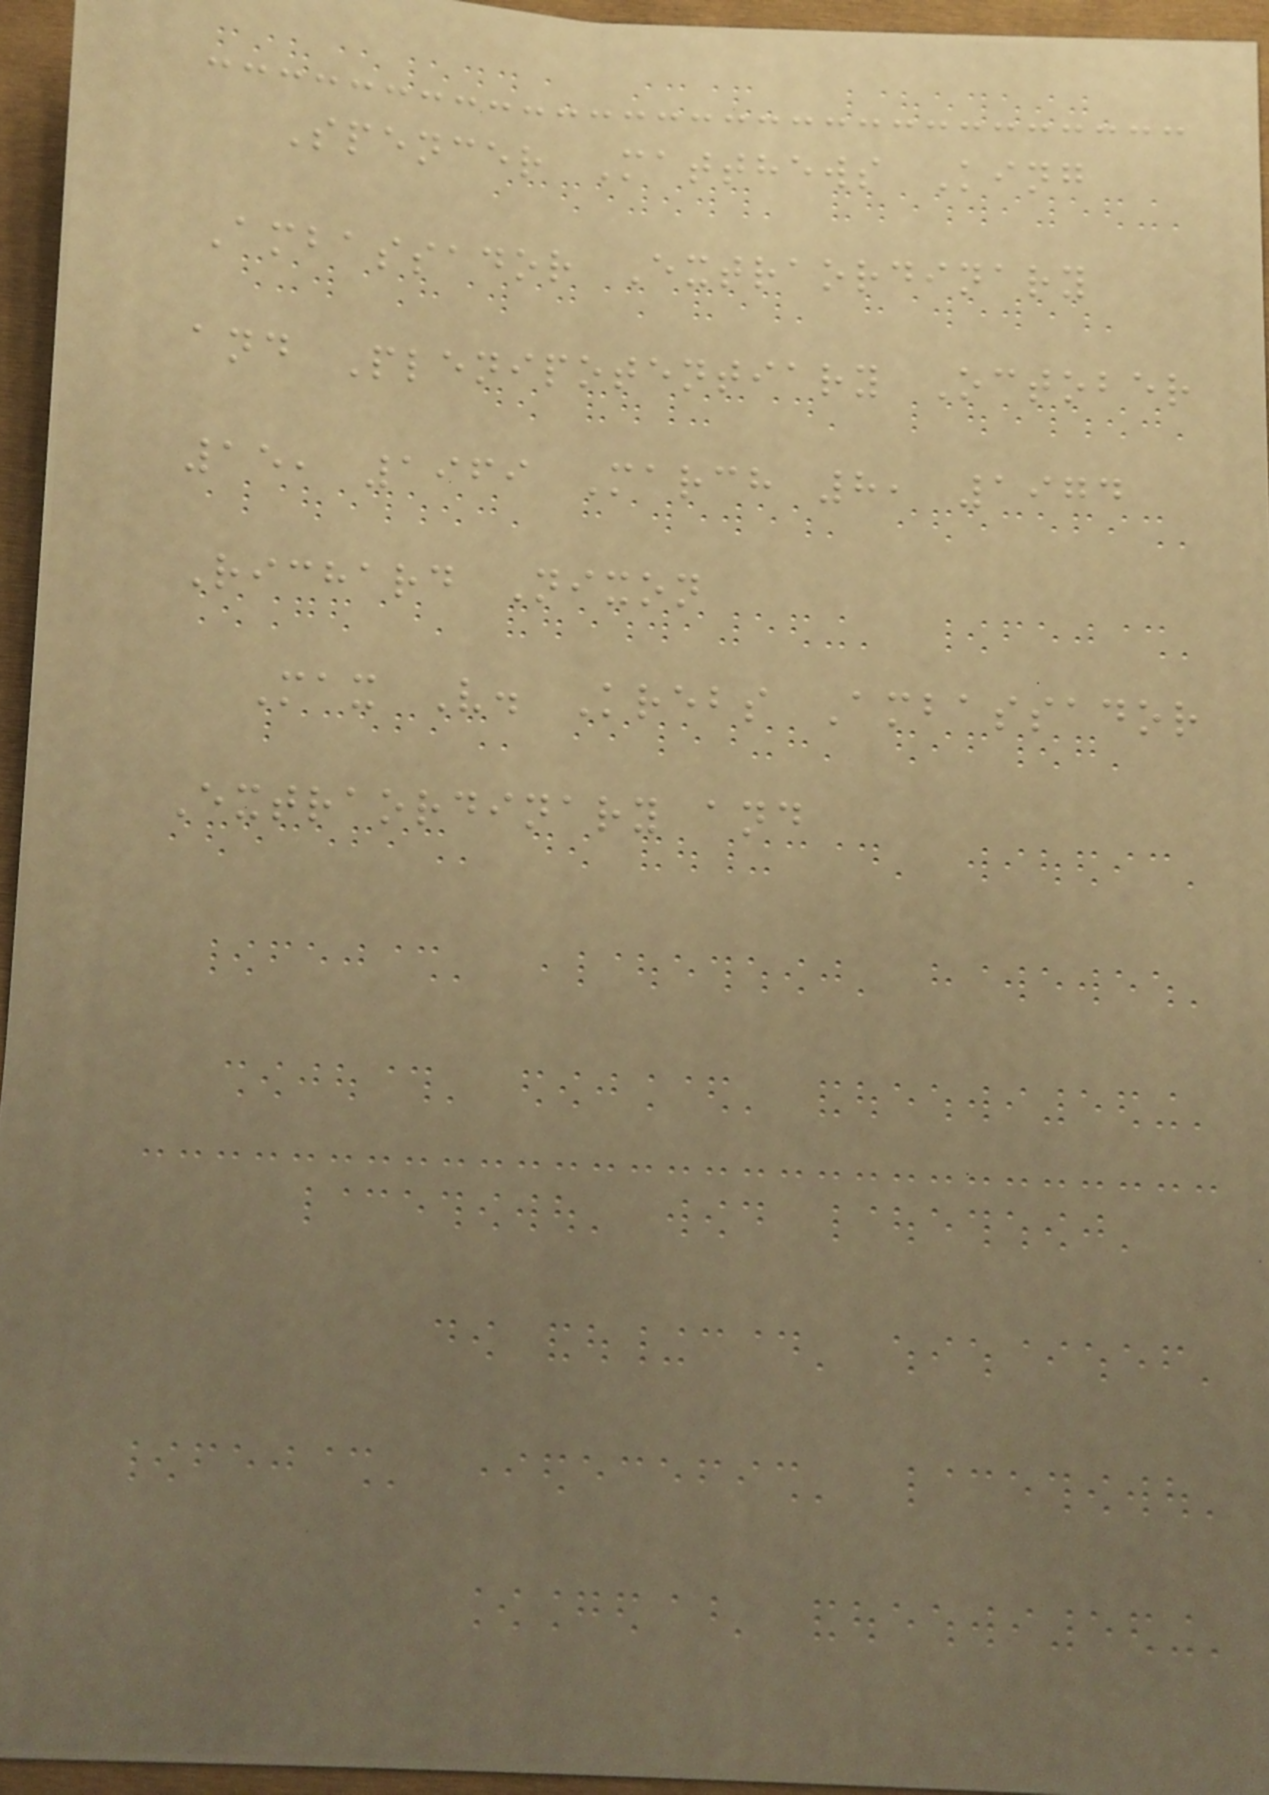Spencer Matthews King
Ambassador Extraordinary
and Plenipotentiary October
15, 1969 March 8, 1974
Richard Nixon
Max V. Krebs Ambassador
Extraordinary and
